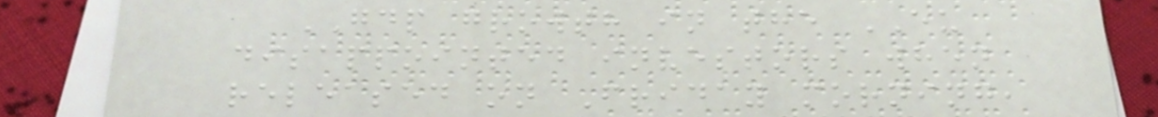GDP growth in the EU
disappointed investors when
released on Friday morning,
